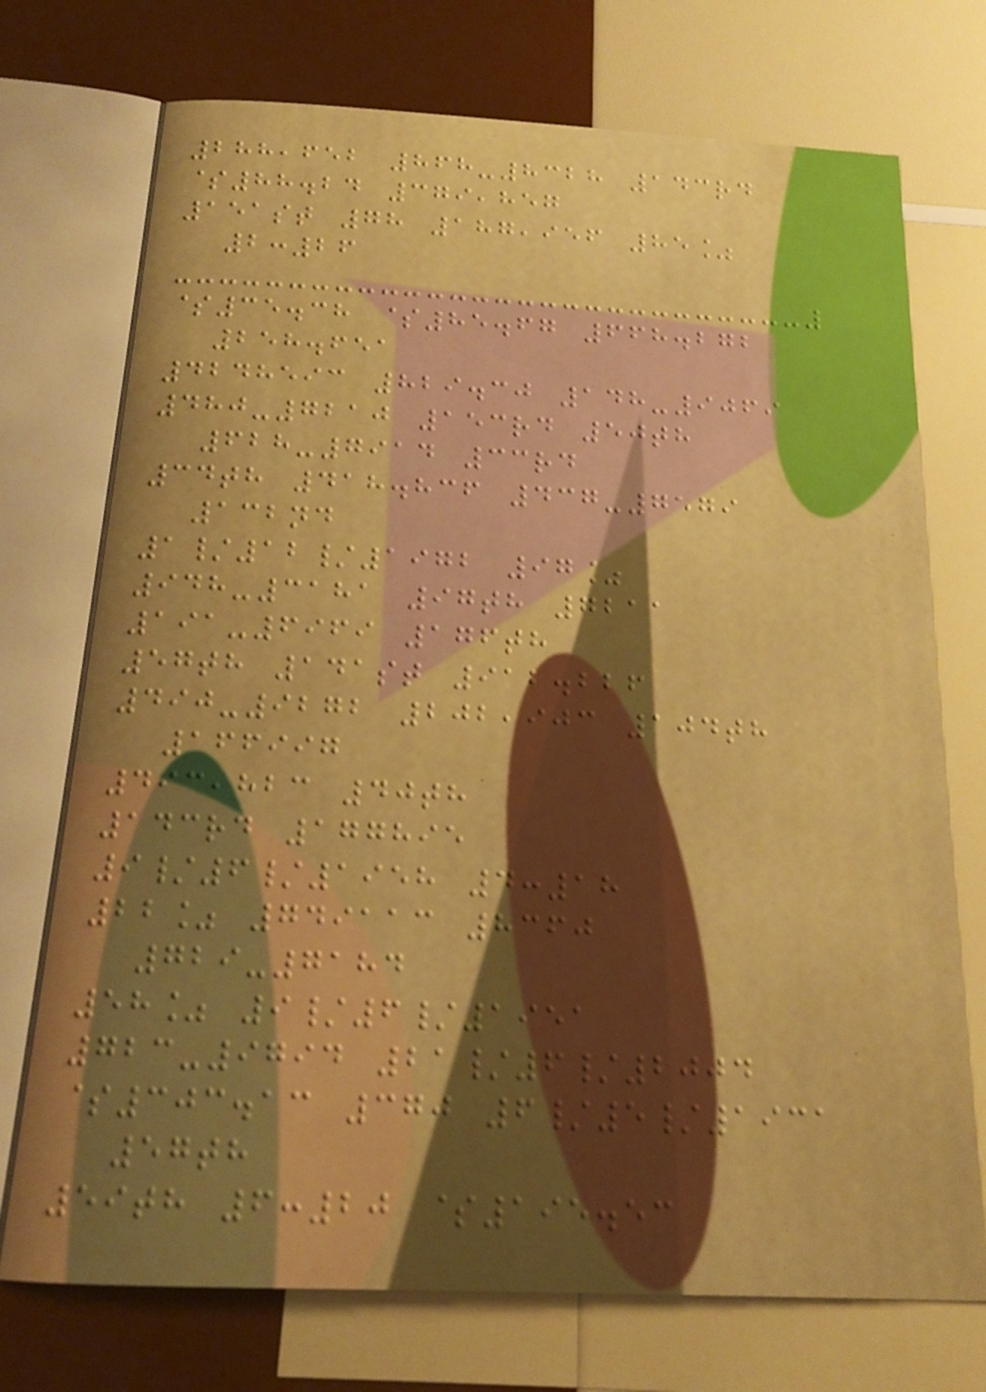288,652 868-8328 143rd
$88.24 379,857
151st 78 187,956 85%
2:26
$35.38 $85.67 668.272
258.651
4248593 829.30 148-9069
480-7210 153rd 50th
628-7914 33rd
34th 418.836 437-7579
132nd
1/12/1972 97%
948-3181 97th 7211
191-6969 176th
57th 141st 912.226
490-9272 202,903 104th
166997
493,823 40th
143rd 177895
9/6/1958 4:18
22% 749113 8360
729-7184
58% 9/6/1951
723-9794 21/6/2004
$303.13 370 6/5/1931
57th
59th 6:20 $195.53
